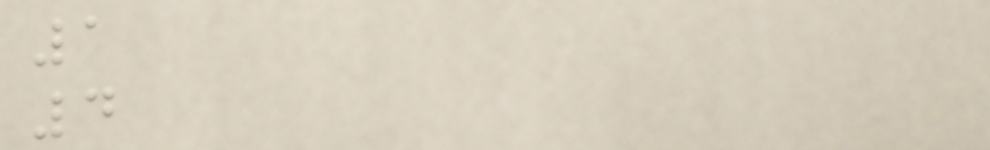1
4
